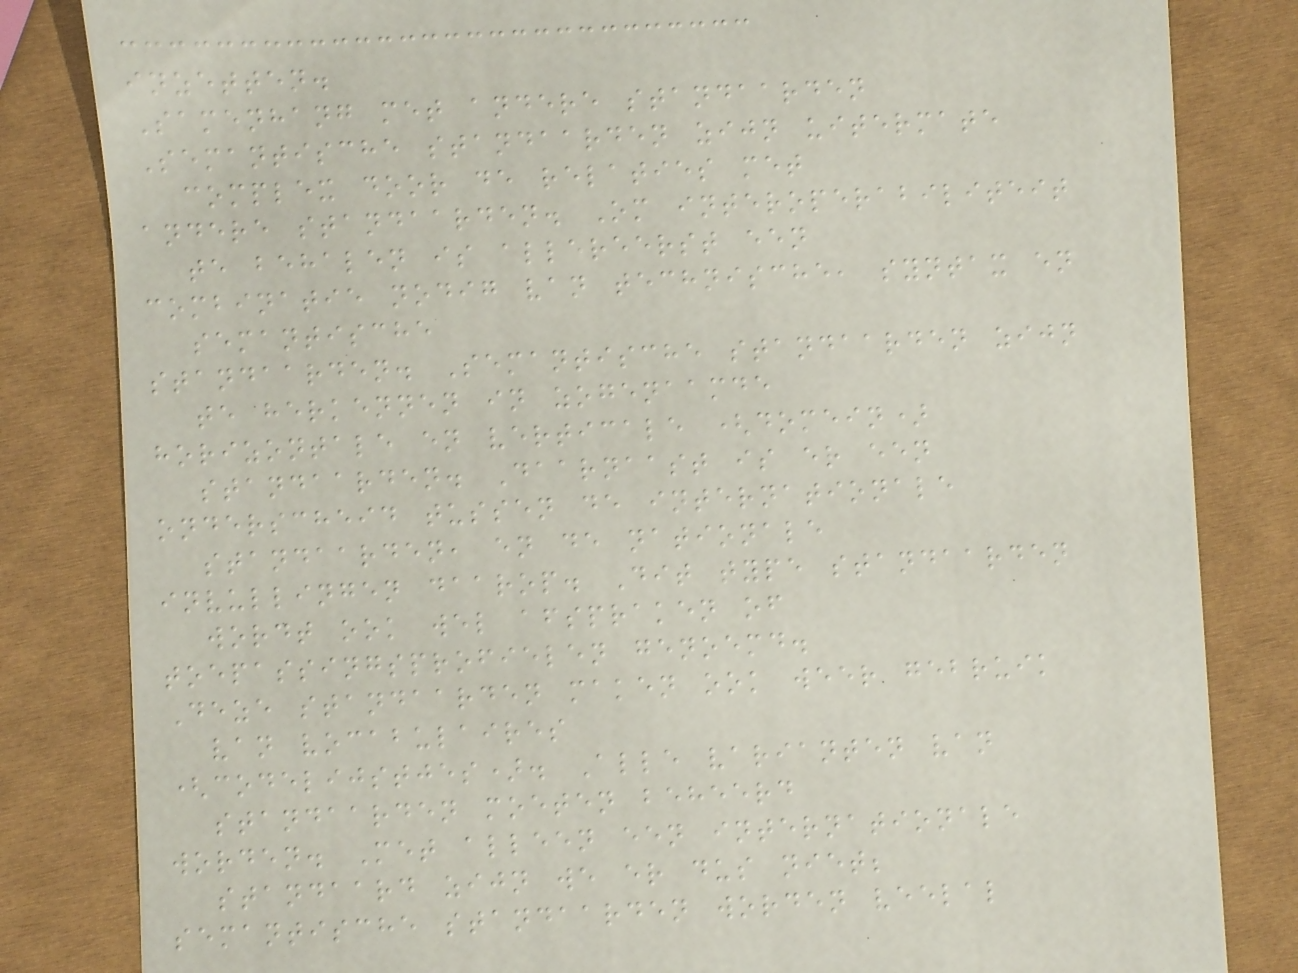inzetten.
Samenhang met andere standaarden
Semantische standaarden zijn uitermate
complex door de relaties met
andere standaarden. Om interoperabiliteit
te behalen is allereerst een
combinatie nodig van technische, syntax en
semantische
standaarden. Semantische standaarden zijn
te herkennen in zogenaamde
horizontale en verticale (domein)
standaarden. Daarnaast is er een
onderscheid tussen de internationale
standaarden, en de nationale
invullingen daarop. Dit type standaarden
wordt ook wel afspraken of
toepassingsprofielen genoemd.
Deze standaarden maken ook weer gebruik
van vocabulaires
(codelijstjes). Alle varianten van
standaarden moeten beheerd
worden. Met alleen een internationale
standaard zijn we er dus niet;
semantische standaarden worden veelal
